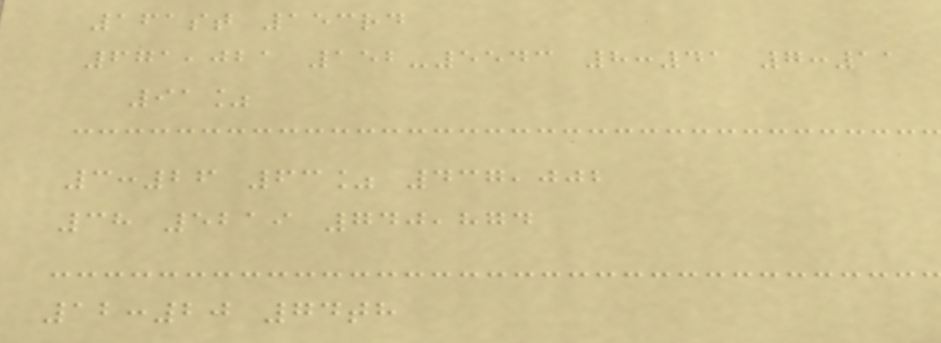161st 153rd
671,021 152-5543 8:41 7:11
91%
3:26 63% 437,002
38 5219 740,874
12:20 74th
